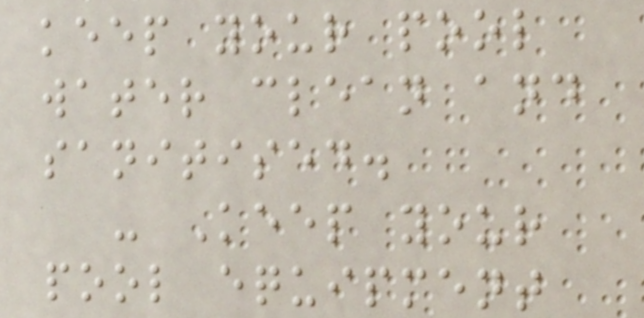keep your pool
water clean and
sanitised.
- Keep your
pool equipment
